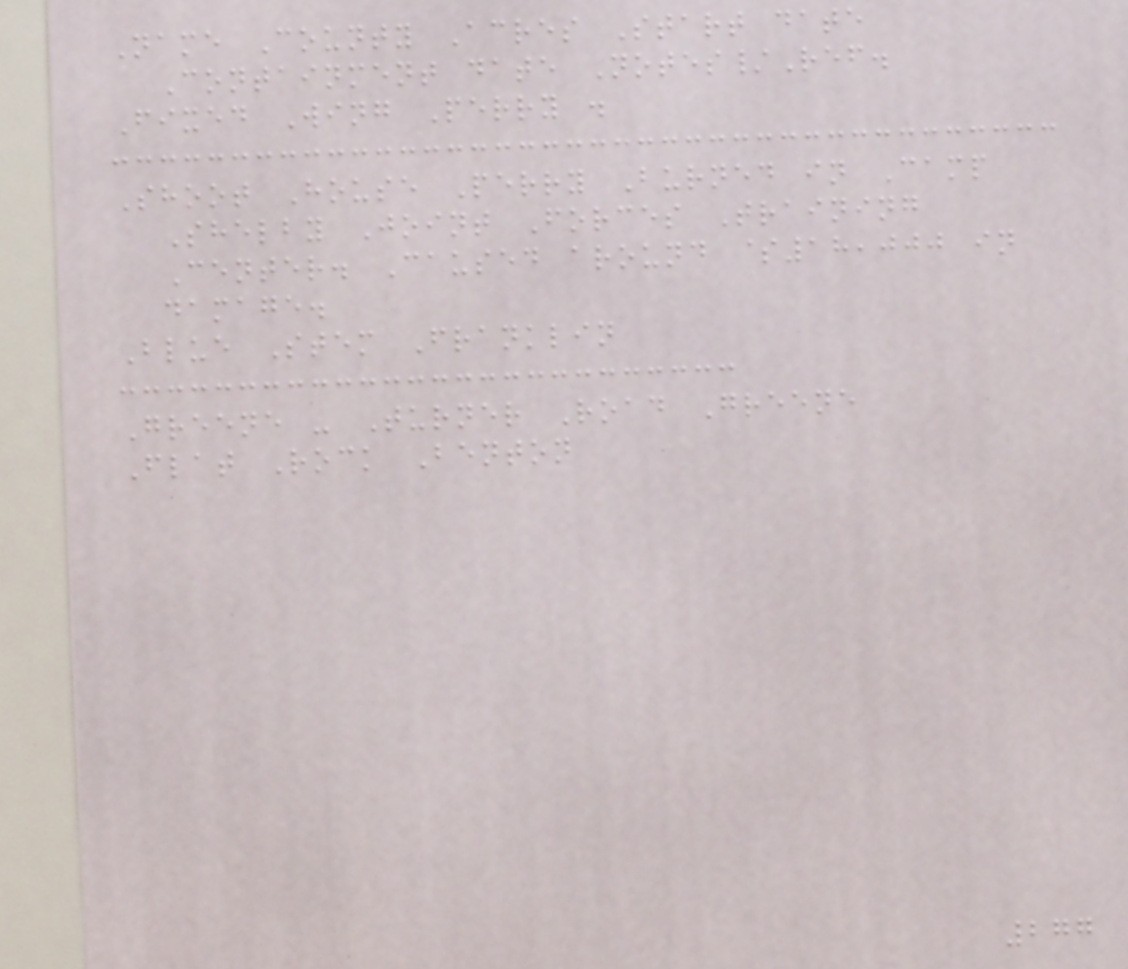Name County Acres Start date
Containment date Notes/Ref.
Fixed Wing Perry .
Shoot House Perry Burned in Camp
Shelby Joint Forces Training
Center. Caused around $18,000 in
damage.
Blue Stem Franklin
Greene - Turner Road Greene
Flat Rock Benton
277
